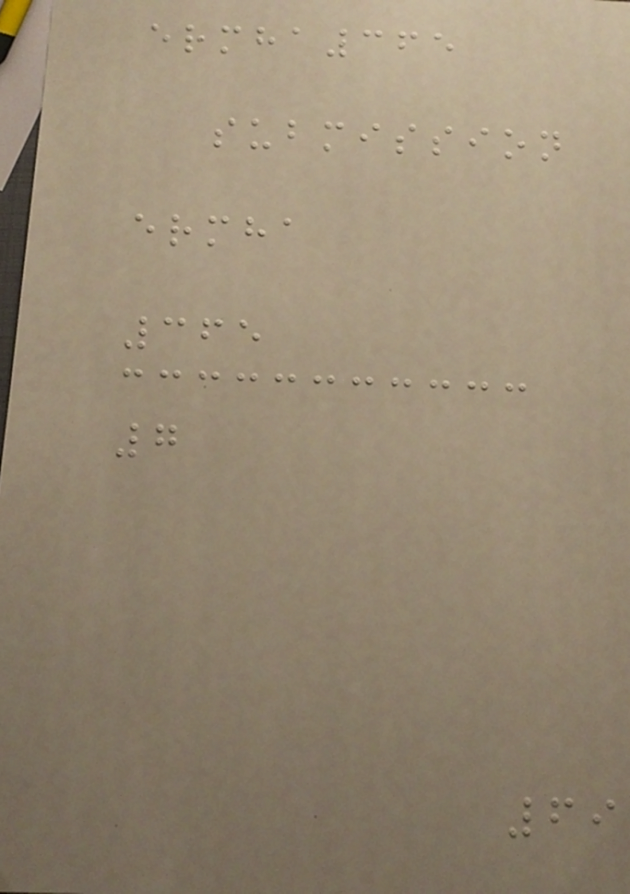ermha365
submission
ermha
365
7
69
